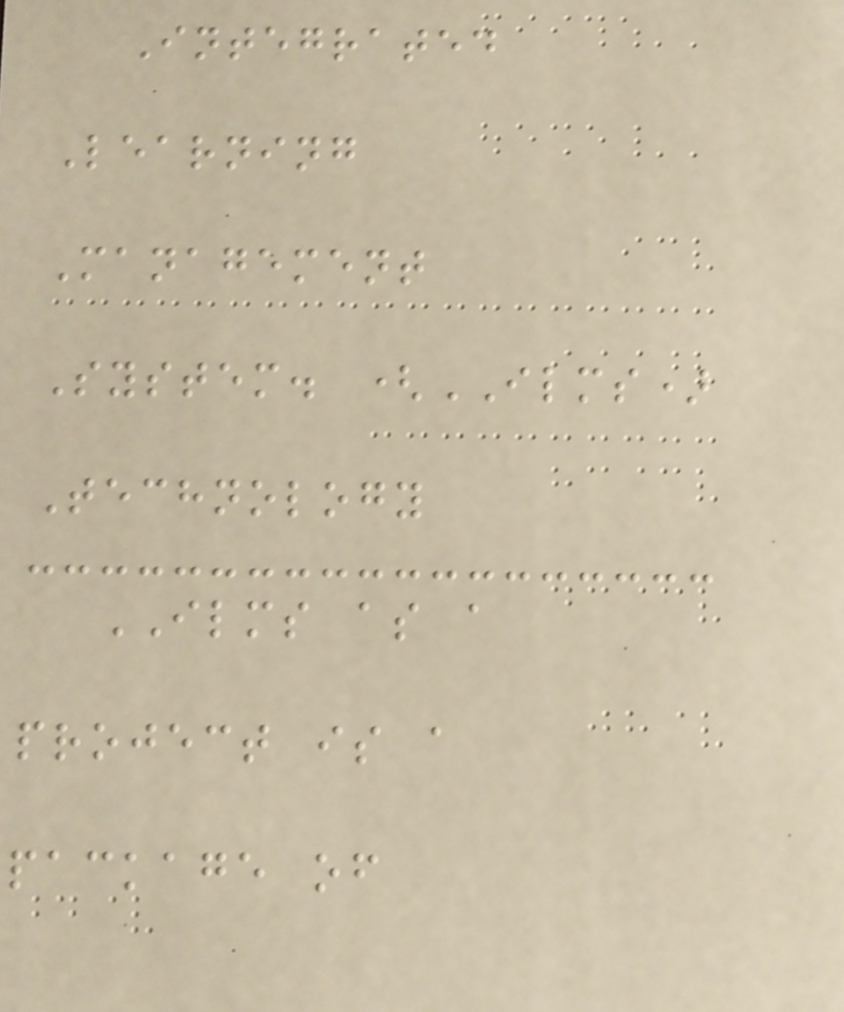Integrated
Learning
Management
System. (ILMS)
Technology
ILMS as a
project is a
package of
